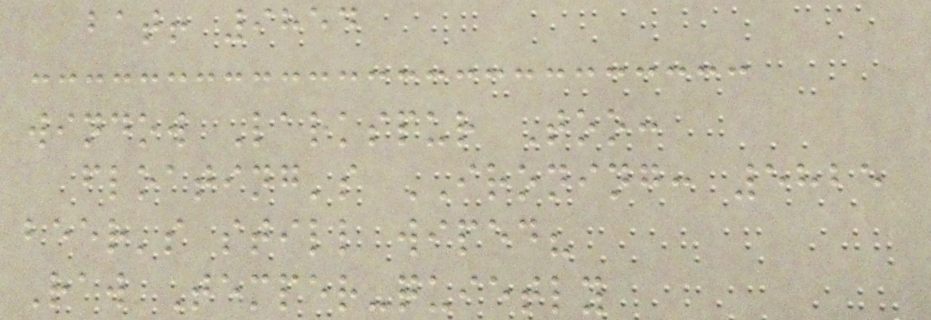bat! 9854
window Larkspur Too:
floating's IRONING: 5825
beer's still wiped?
Raw Temper-quietly
